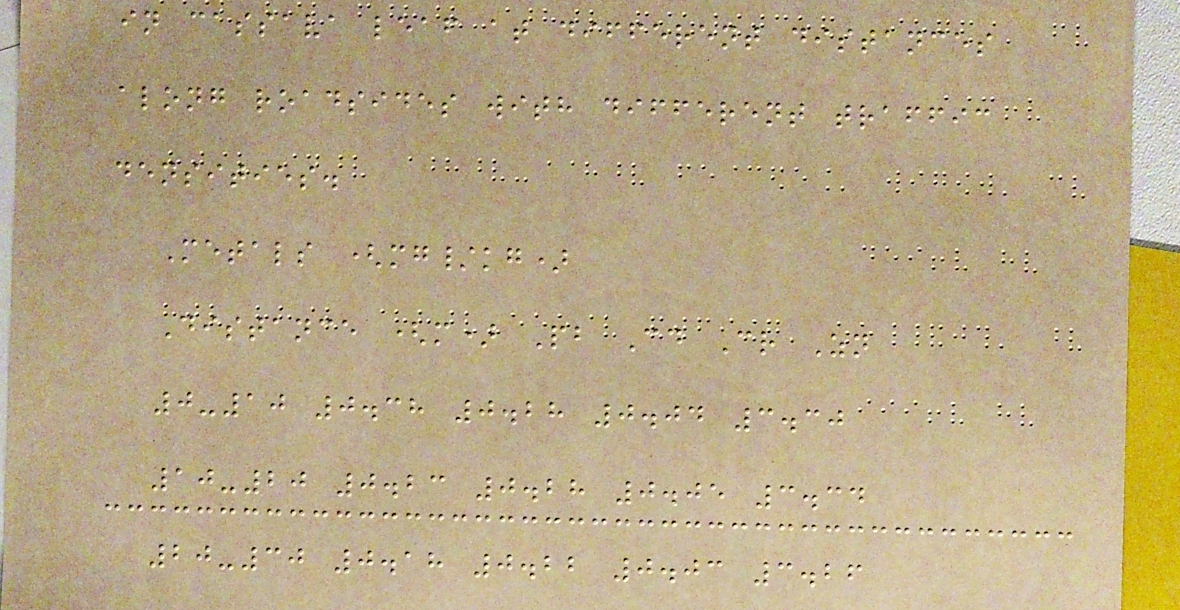in cassava leaf at different distances
along roadsides with different traffic
densities.
Metals (mg/kg)
Distance (m) Pb Cd Cr Zn
0-10 0.38 0.28 0.04 3.30
10-20 0.23 0.28 0.05 3.34
20-30 0.18 0.22 0.03 3.26
